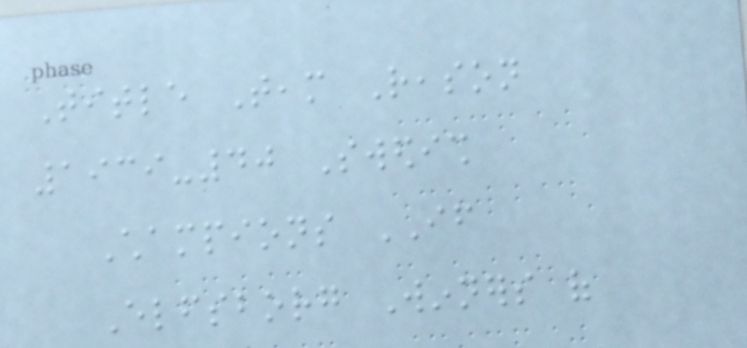Title Team Reason
1939-40 Swedish
Champions IF
Elfsborg Winners of
